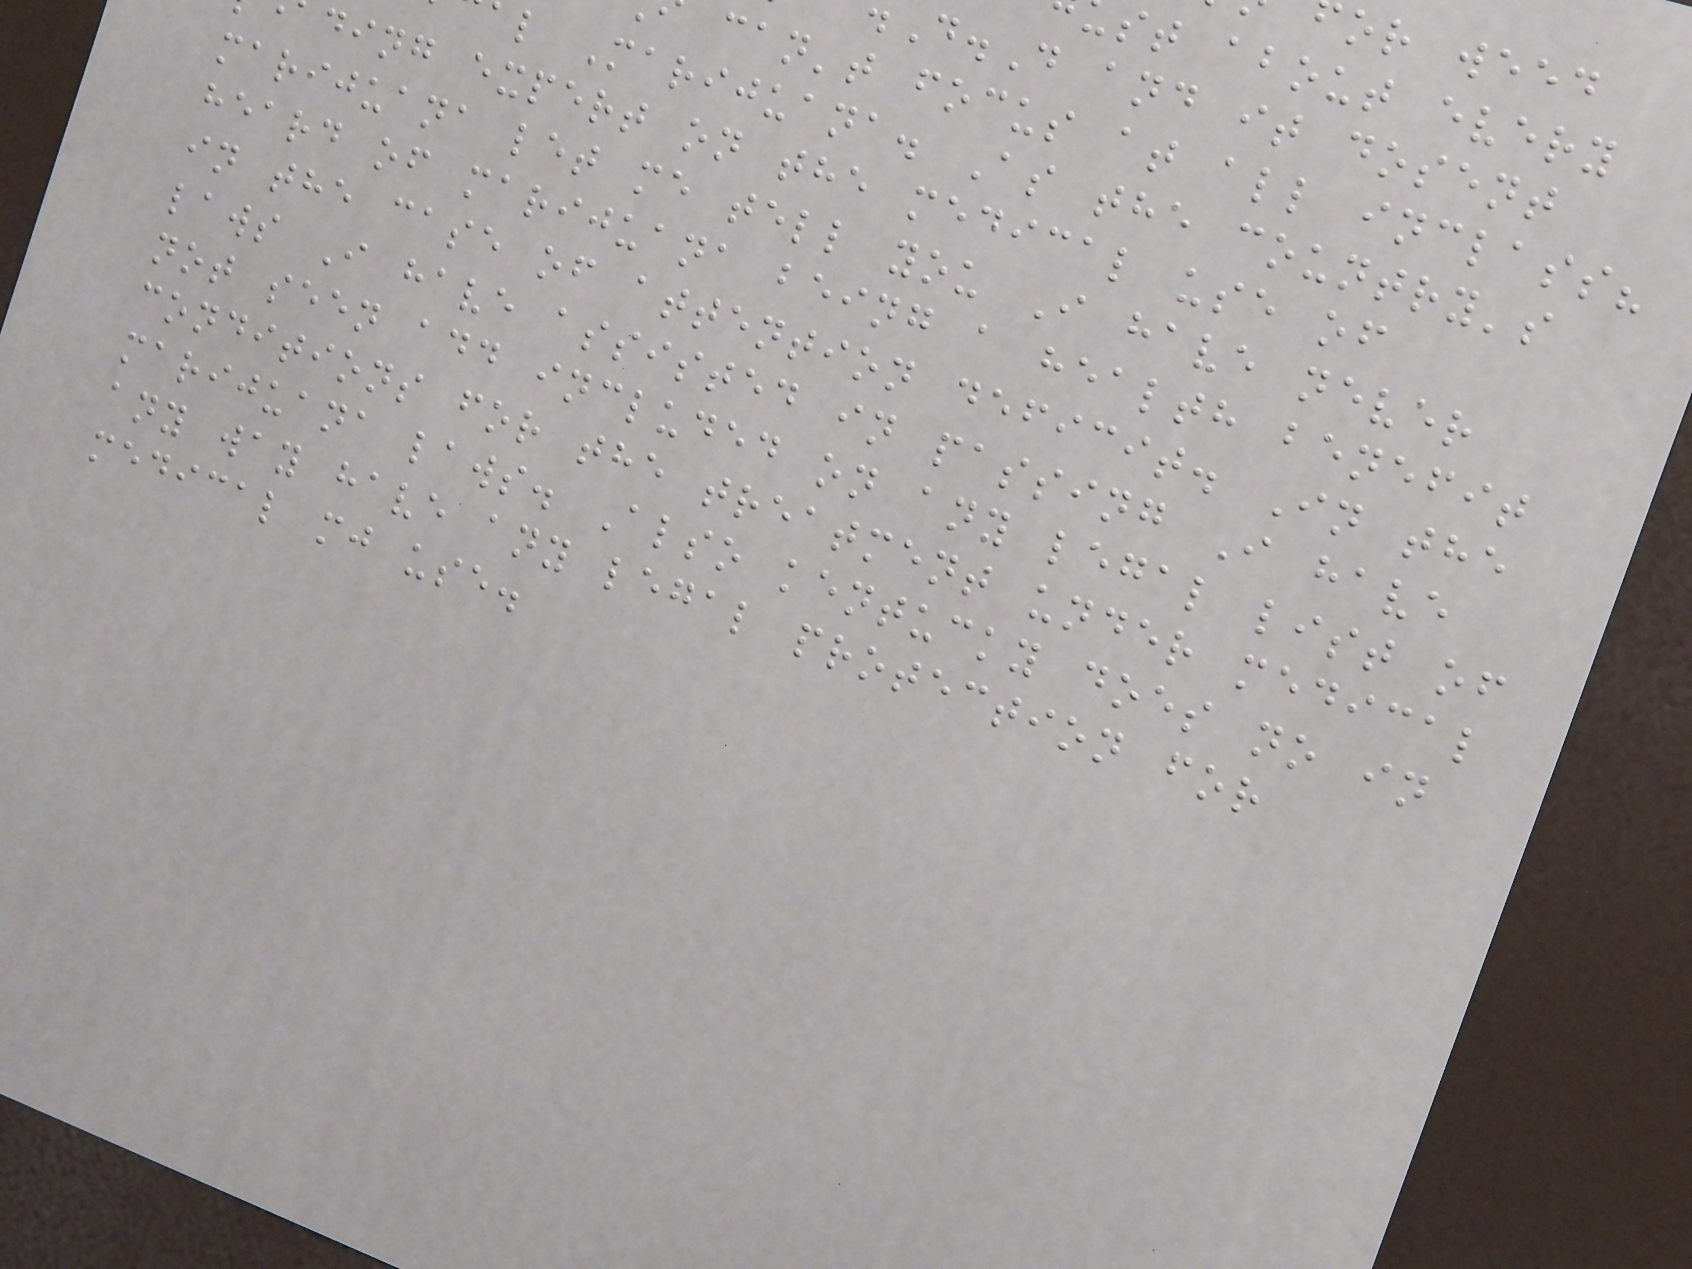st about every
D.D and it dosent
can't focus at all inclass?
l Marijuana. As the country's
ding expert on the medical use of
marijuana let me tell you I have never
heard of marijuana being a health benefit
in the case of attention deficit. In the
laws I have assisted in passing I have
not seen add included on any legal list of
conditions for the treatment under medical
marijuana laws. Also kentucky does no in
any way have any legal protection for
medical mj use.
